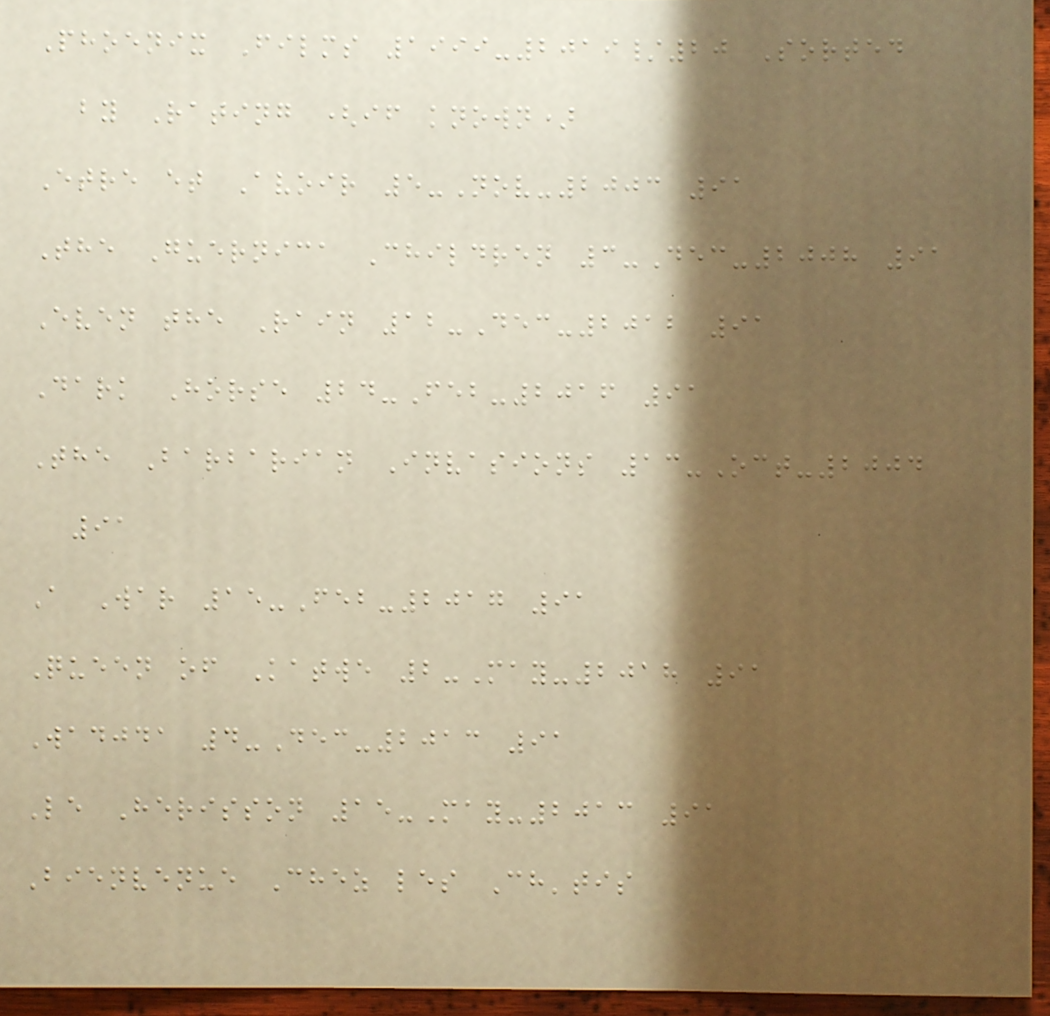Phoenix Films 1999-2019/20 Sorted
by Rating (if known)
Etre et Avoir 5-Nov-2003 91
The Guernica Children 3-Dec-2008 91
Even the Rain 12-Dec-2012 91
Dark Horse 24-Feb-2016 91
The Barbarian Invasions 13-Oct-2004
91
A War 15-Feb-2017 91
Queen of Katwe 2-May-2018 91
Wadjda 4-Dec-2013 91
Le Herisson 15-May-2013 91
Bienvenue Chez les Ch'tis
